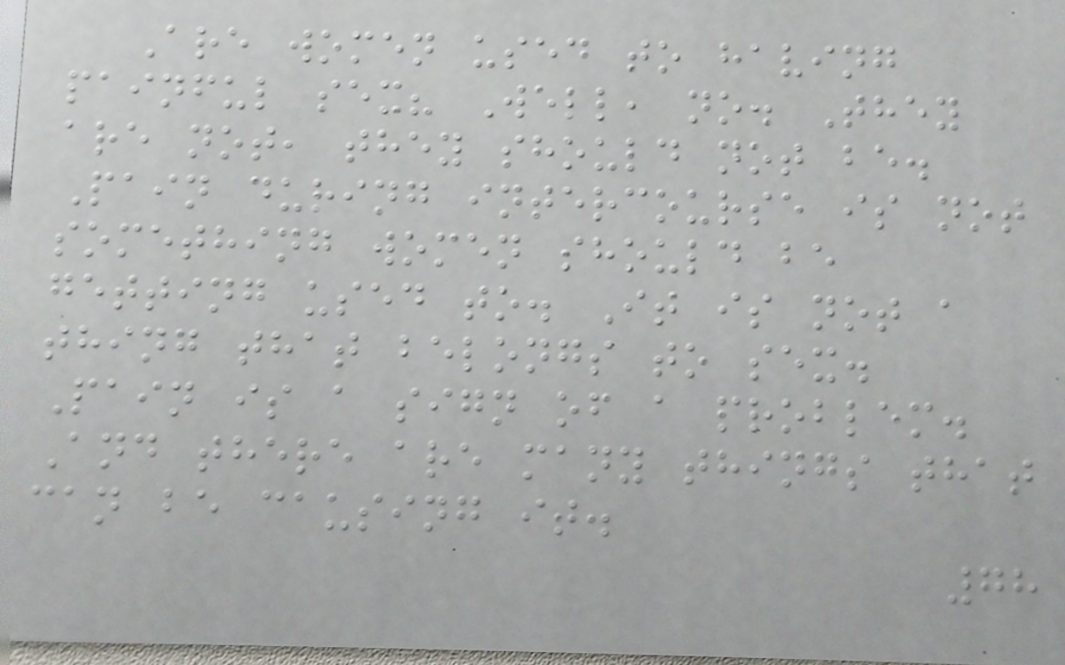Are women used to having
painful sex? Well, no. They
are not, they should not be.
Pain during intercourse is not
something women should be
getting used to. It is not a
thing that belongs to sex.
Pain is a sign of a problem.
And there are many things that
can be causing it.
78
